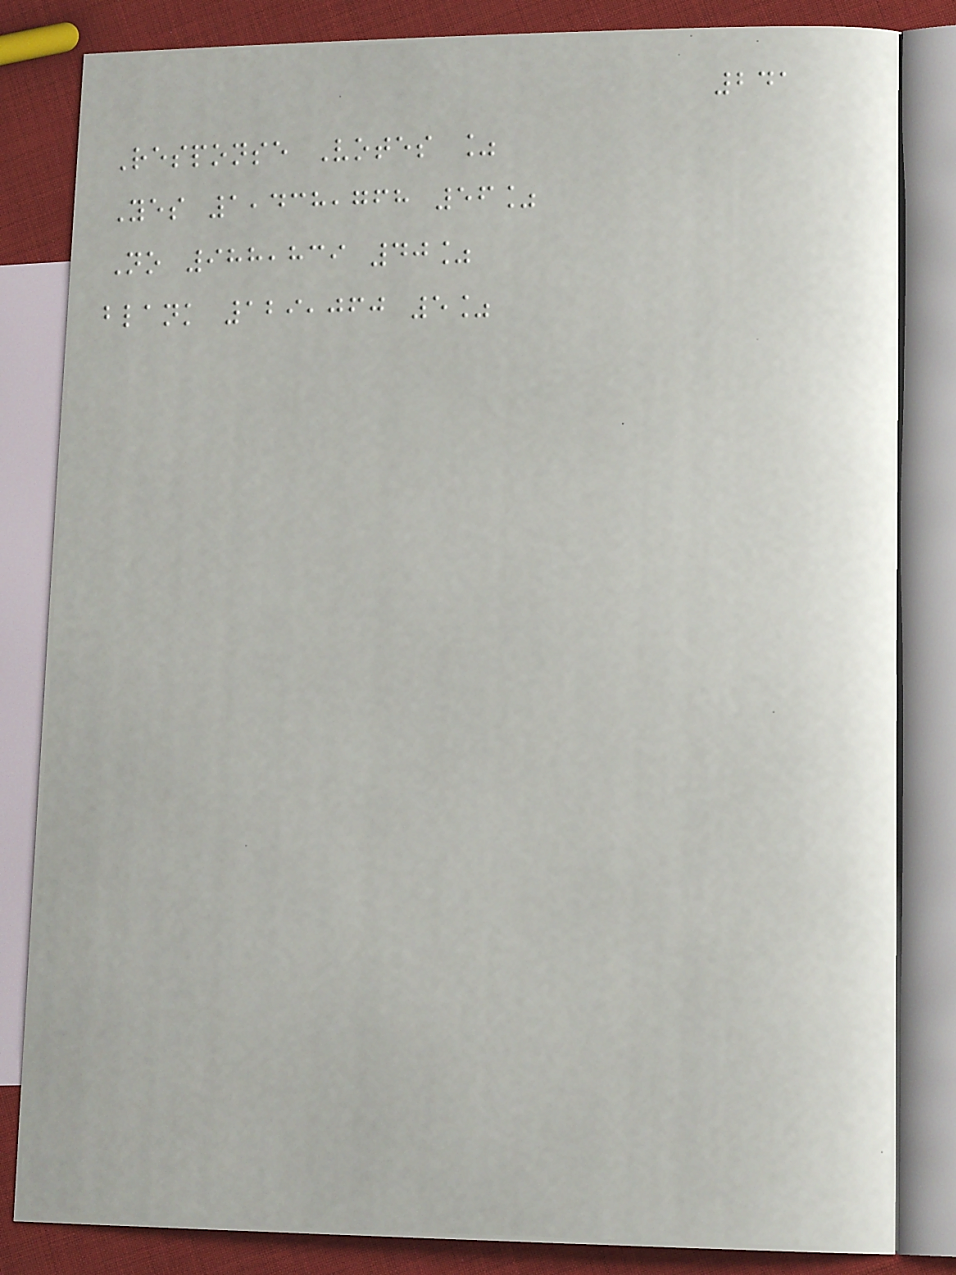241
Response Votes %
Yes 1,438,768 56%
No 988,839 40%
blank 129,060 5%
